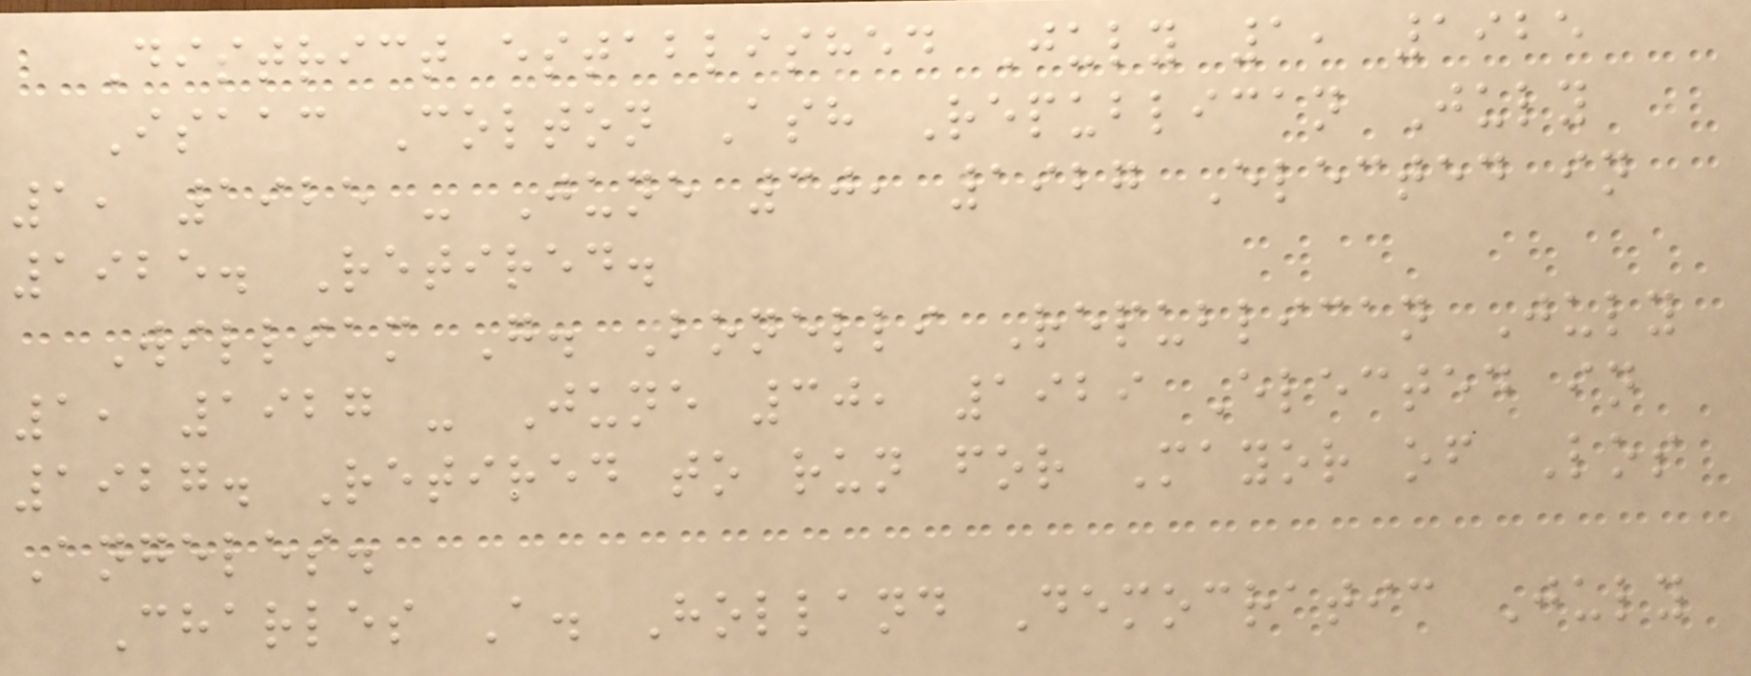District established July 1, 1925
Isaac Colton Ash Republican July
1, 1925 - June 30, 1927 Elected in
1925. Retired.
William G. Bonelli Republican July
1, 1927 - June 30, 1929 Elected in
1927. Retired to run for Mayor of Los
Angeles.
Charles A. Holland Democratic July
